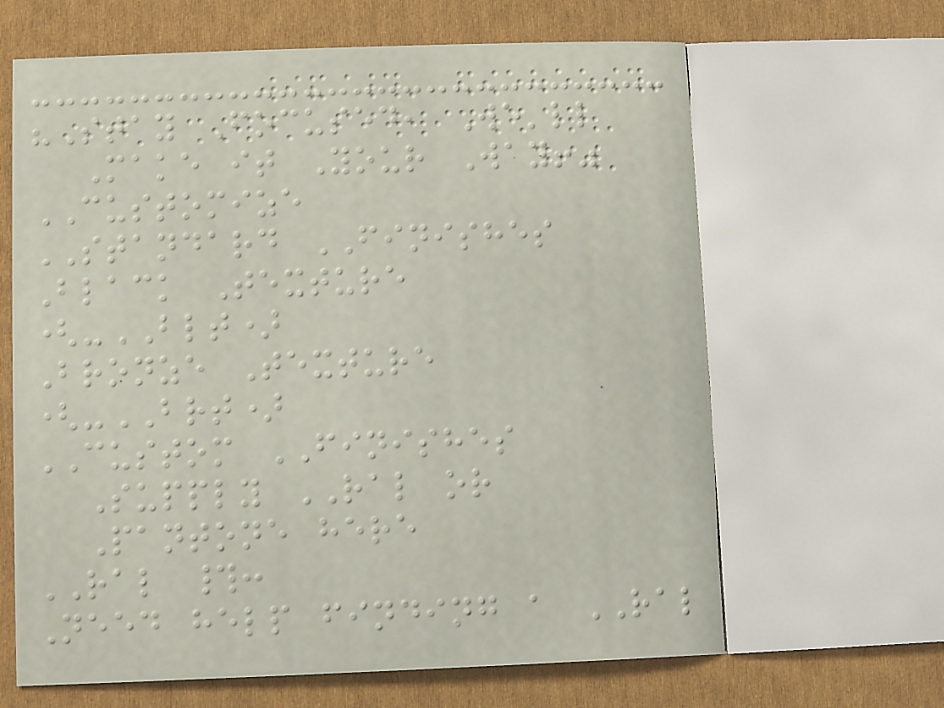"Stay Focused, We'll
Make it Your Way!"
CUSTOMIZE
STANDARD FINISHES
Black Texture
(-BLT)
Bronze Texture
(-BRT)
CUSTOM FINISHES
Supply RAL or
Pantone here
RAL #:
Need help finding a RAL
